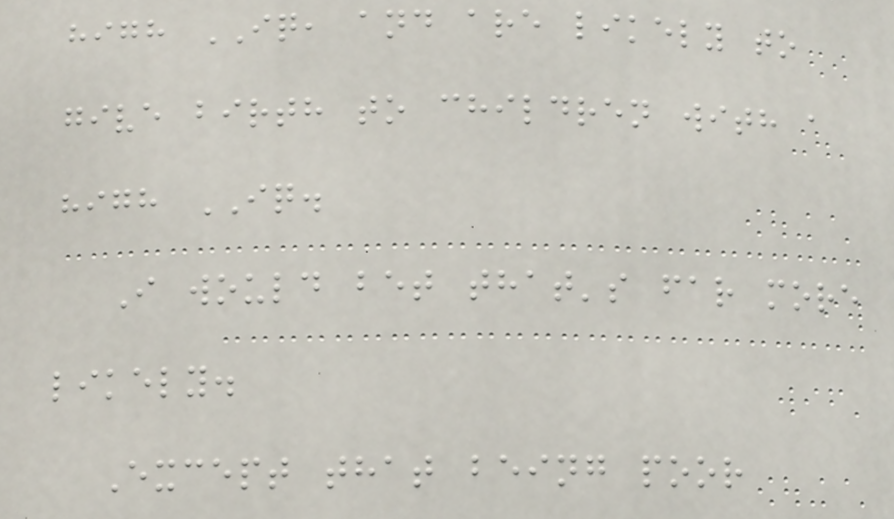high IQ, and are likely to
give birth to children with a
high IQ.
I would bet that's far more
likely.
Except that being poor
